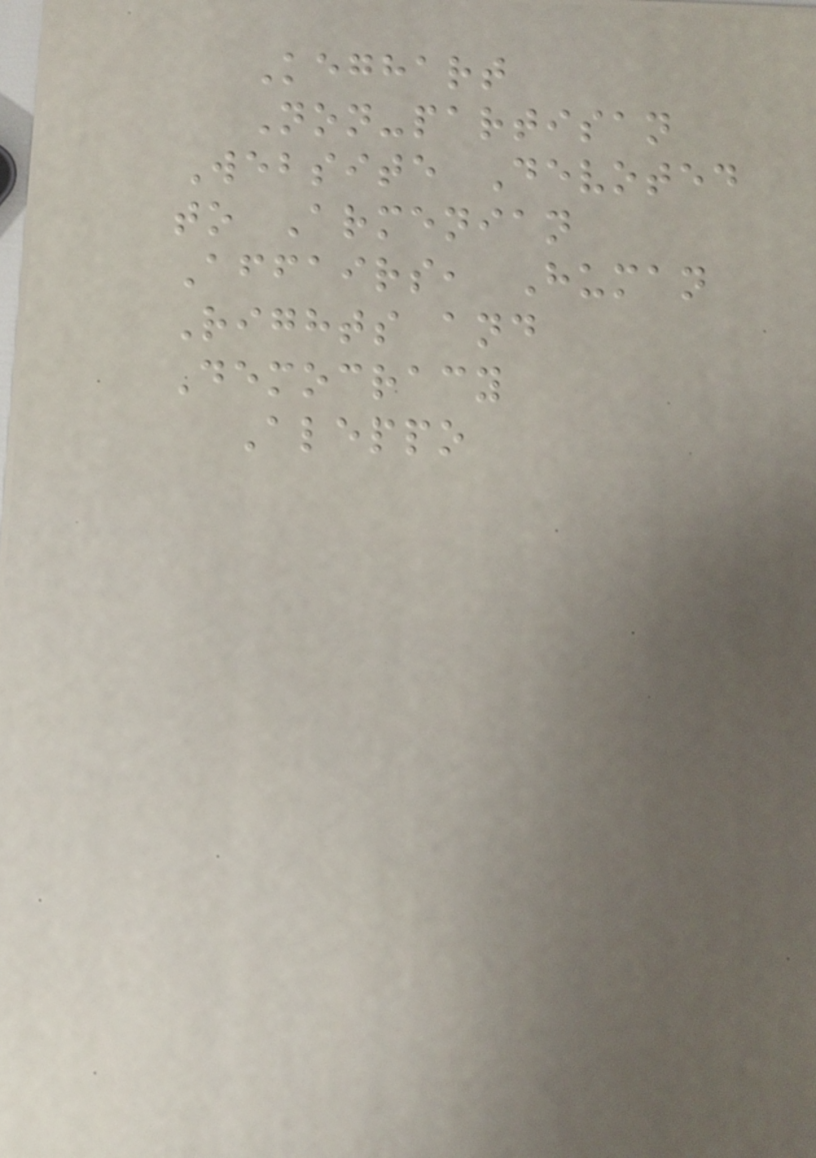Keghart
Non-partisan
Website Devoted
to Armenian
Affairs, Human
Rights and
Democracy
Aleppo
